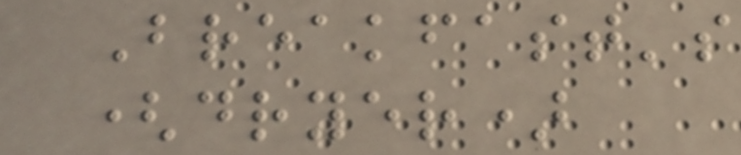Breakfast's
(dryer)
